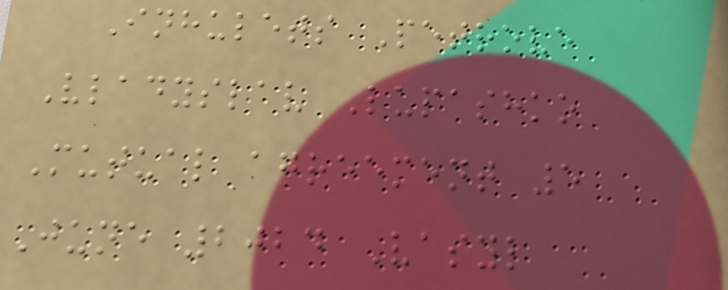Inhulets Petrove
Vladyslav Lupashko
Mutual agreement 5
June 2024 Vasyl
